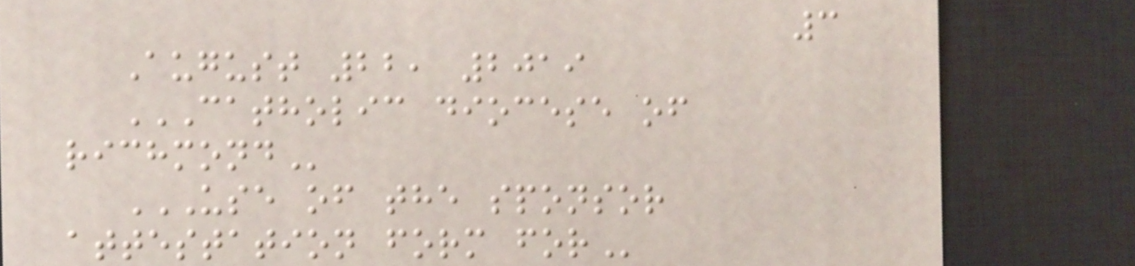3
August 22, 2019
CATHOLIC DIOCESE OF
RICHMOND
USE OF THE SPONSOR
ATTESTATION FORM FOR
